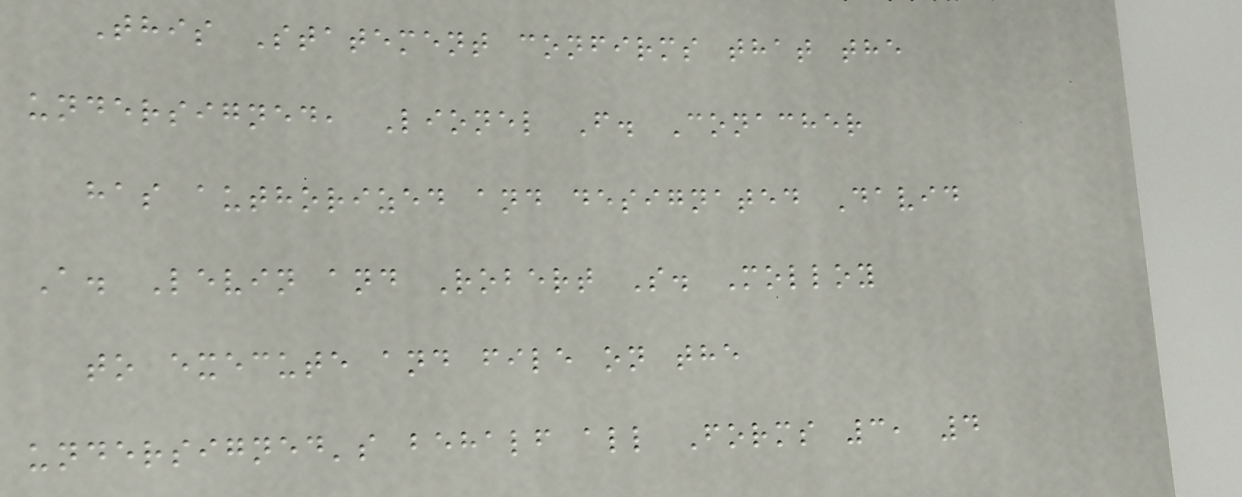This Statement confirms that the
undersigned, Lionel F. Conacher
has authorized and designated David
A. Levin and Robert S. Molloy
to execute and file on the
undersigned's behalf all Forms 3, 4
